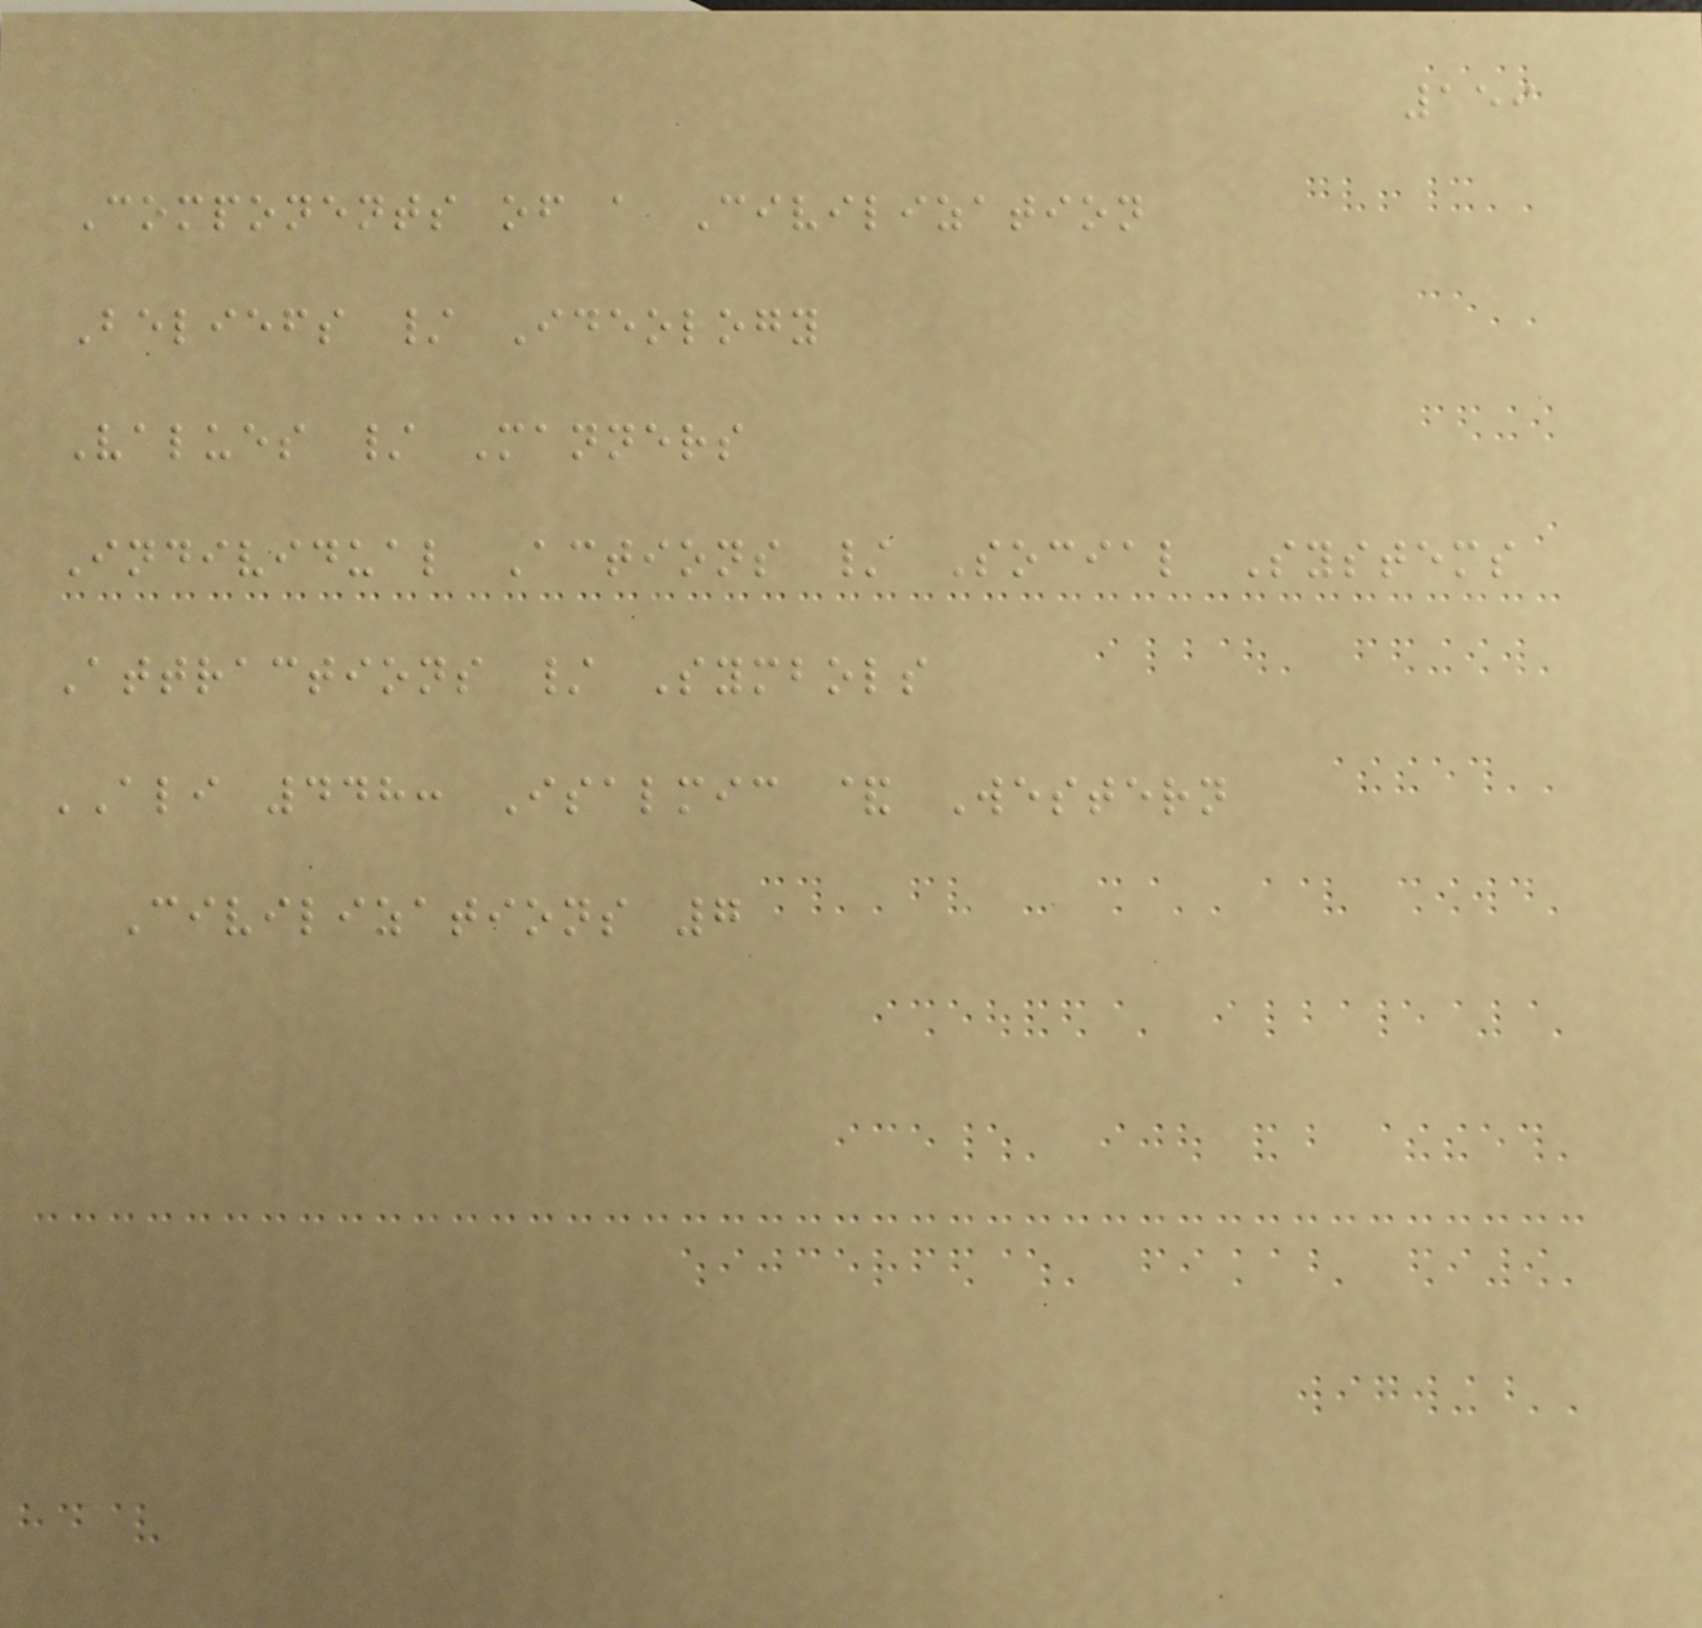159
Components of a Civilization
Beliefs / Ideology
Values / Manners
Individual Actions / Social Systems
Attractions / Symbols
ALI 448: Isalmic & Western
Civilizations 7
